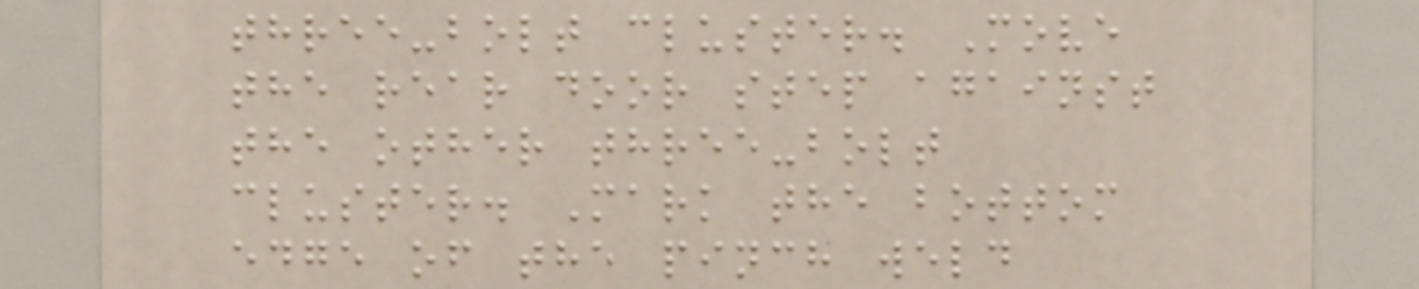three-bolt cluster. Move
the rear door step against
the other three-bolt
cluster. Mark the bottom
edge of the pinch weld
